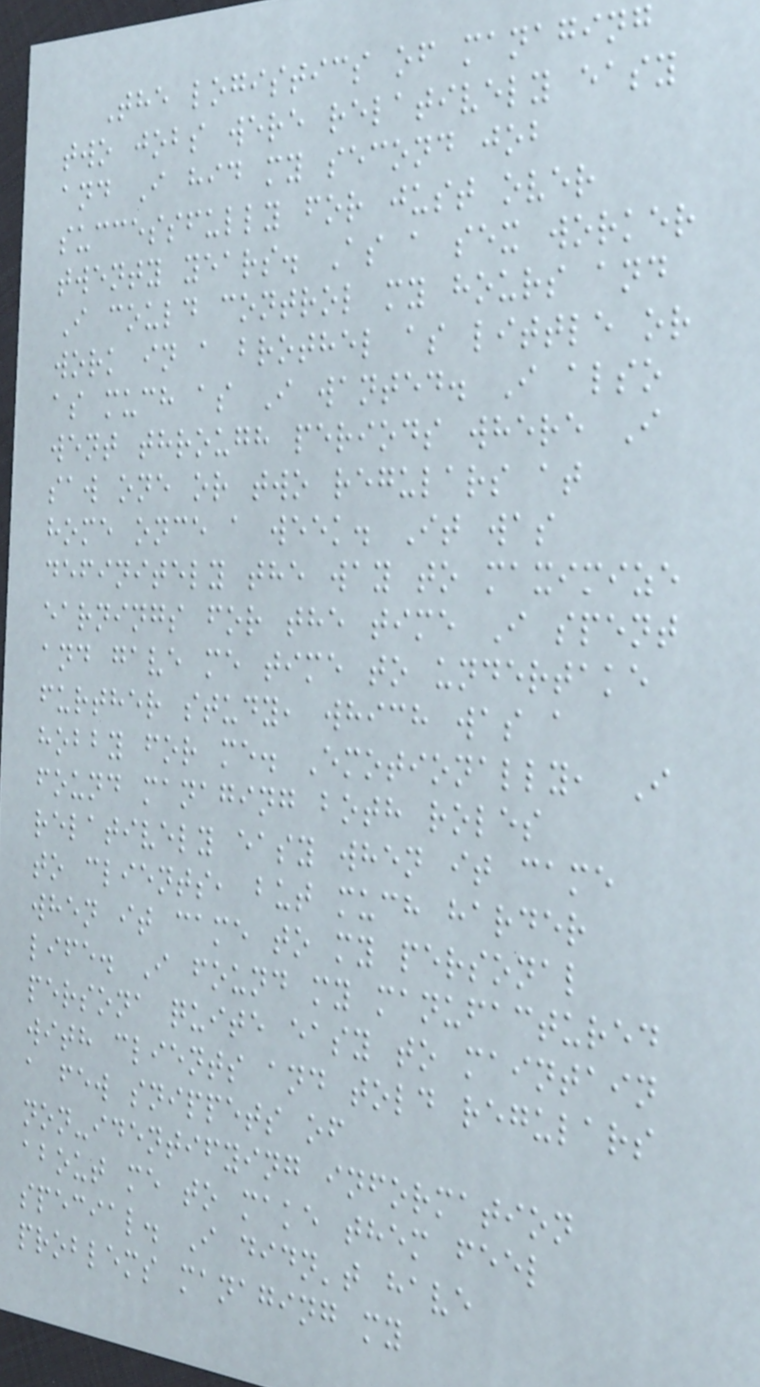The logistics of managing
two jobs were relatively easy
and I hid my second job
successfully for just over
twenty years. As a sex worker
I could control my hours and
work in a brothel as little or
as much as I wanted. I also
went through periods where I
saw one or two regulars at
home once a week. It was
definitely the way to maximize
earnings for the time I spent
and gave me time to undertake
further study, which was a
hobby for me. Emotionally, I
found managing both roles
relatively easy when it came
to clients, but much harder
when it came to my personal
life. I found my manufactured
persona quite easy to maintain
with clients and told regulars
a few snippets of
non-identifying information
about me to make them feel
special. I didn't have
problems managing my
